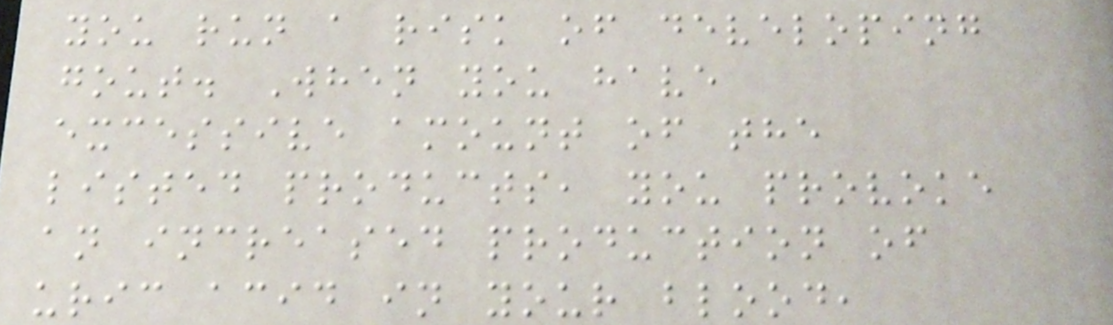you run a risk of developing
gout. When you have
excessive amount of the
listed products, you provoke
an increased production of
uric acid in your blood,
